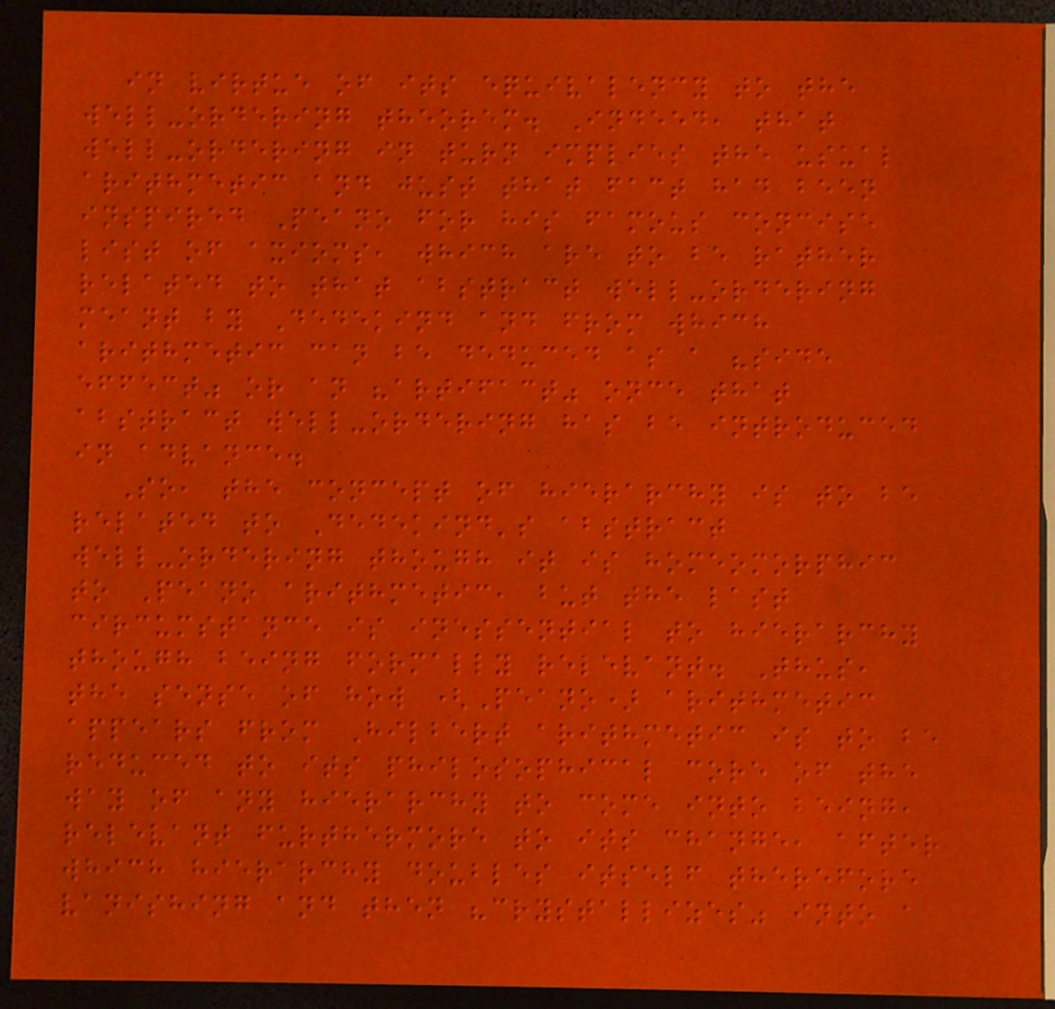in virtue of its equivalency to the
well-ordering theorem. Indeed, that
well-ordering in turn implies the usual
arithmetic and just that fact had been
inspired Peano for his famous concise
list of axioms, which are to be rather
related to that abstract well-ordering
meant by Dedekind and from which
arithmetic can be deduced as a "side
effect" or an "artifact" once that
abstract well-ordering has be introduced
in advance.
So, the concept of hierarchy is to be
related to Dedekind's abstract
well-ordering though it is homeomorphic
to Peano arithmetic, but the last
circumstance is inessential to hierarchy
though being formally relevant. Thus,
the sense of how (Peano) arithmetic
appears from Hilbert arithmetic is to be
reduced to its philosophical core of the
way of any hierarchy to come into being,
relevant furthermore to its change, after
which hierarchy doubles itself therefore
vanishing and then "crystallizes" into a
